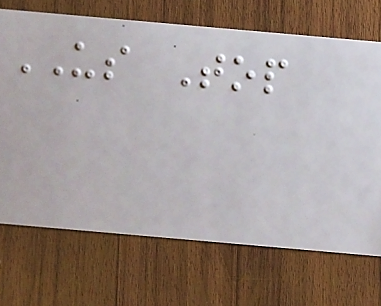US Top
